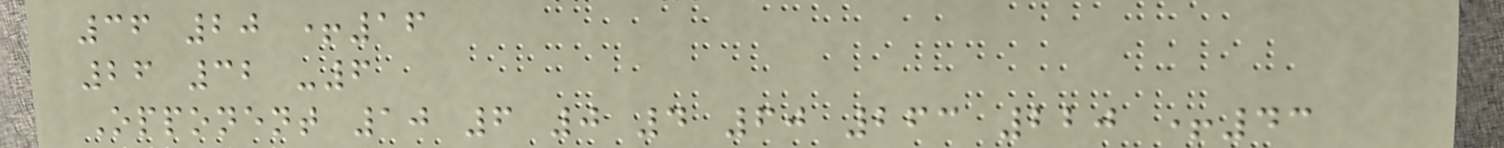36 20 +16
26 32 -6
Opponent 10 6 0 4 60 263 220 +43
